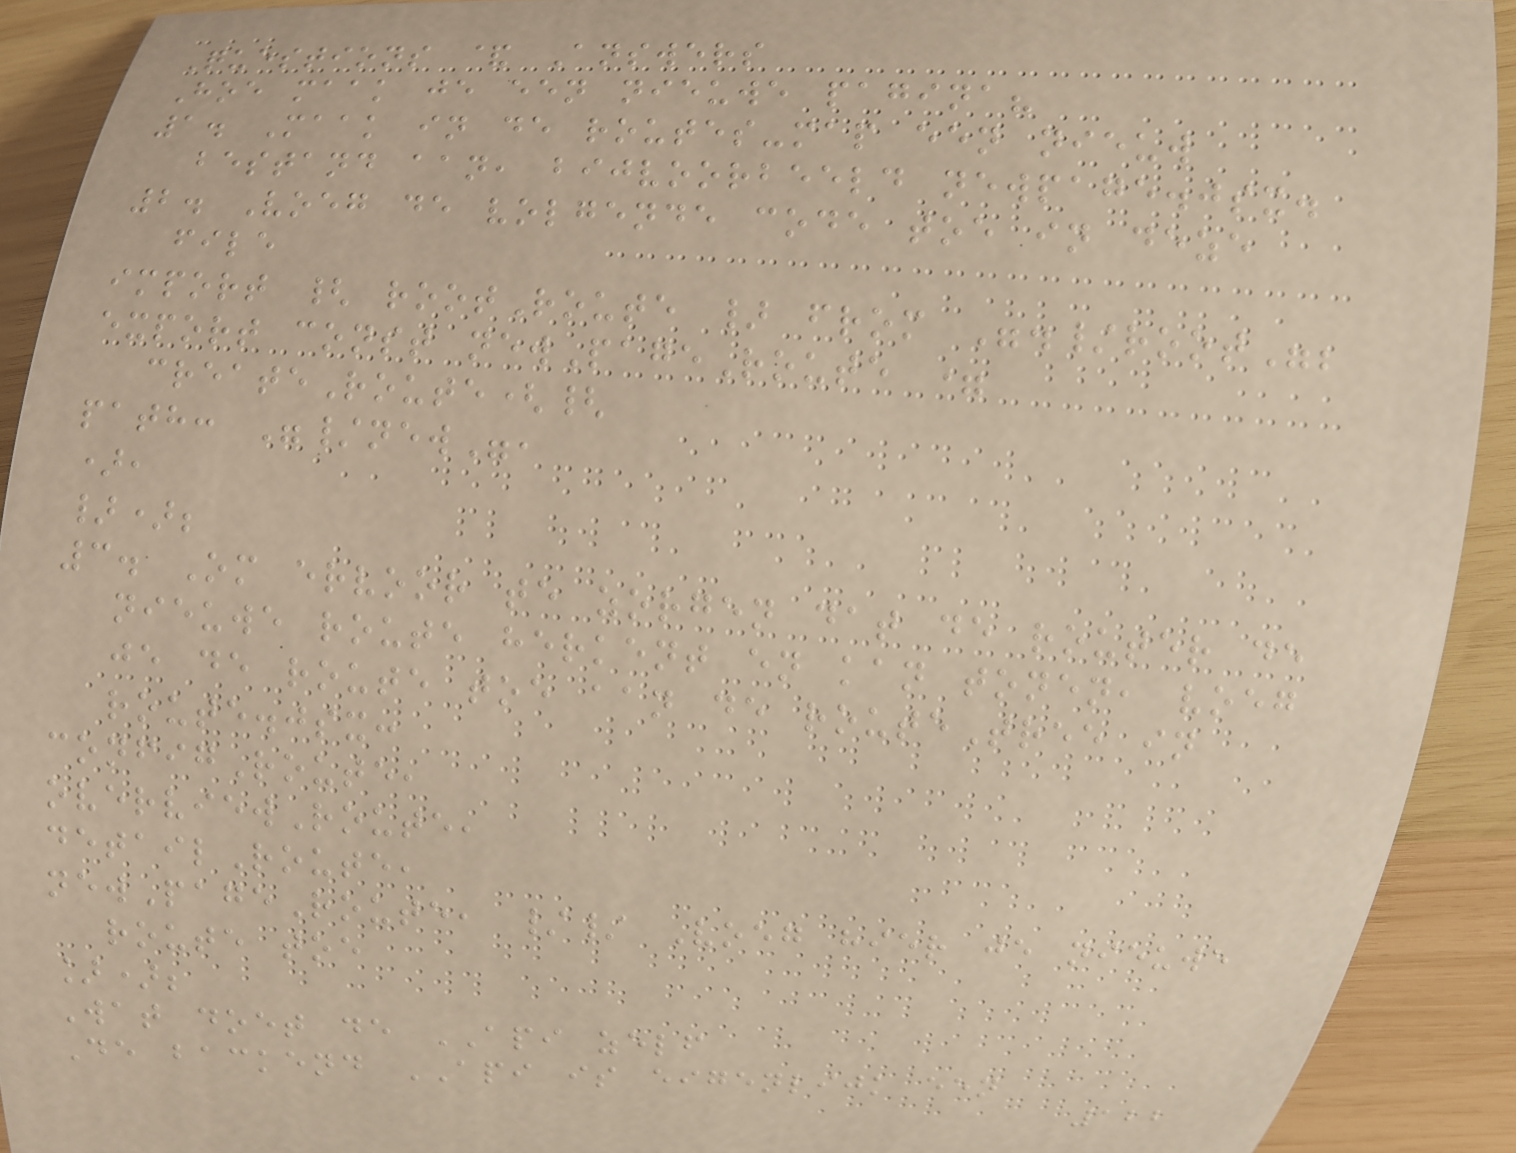Questions & Answers
Hoe maak je een nieuwe pagina?
1. Maak in de routes-map een nieuw
bestand aan, bijvoorbeeld newpage.jsx.
2. Voeg de volgende code toe in deze
file
import { rootRoute } from "./root";
export const newPageRoute =
createRoute({
path: "/new",
),
});
3. Om ervoor te zorgen dat de router de
nieuwe route herkent en kan tonen, voeg
je de route toe aan de routeTree in
route.jsx:
configRoute,
overviewRoute,
detailRoute,
newPageRoute, // Voeg hier je nieuwe
route toe
]);
Wat doet de API zelf
De backend API is eigenlijk een
122
